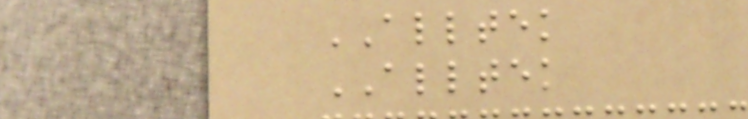ALLTEK
ALLTEK
